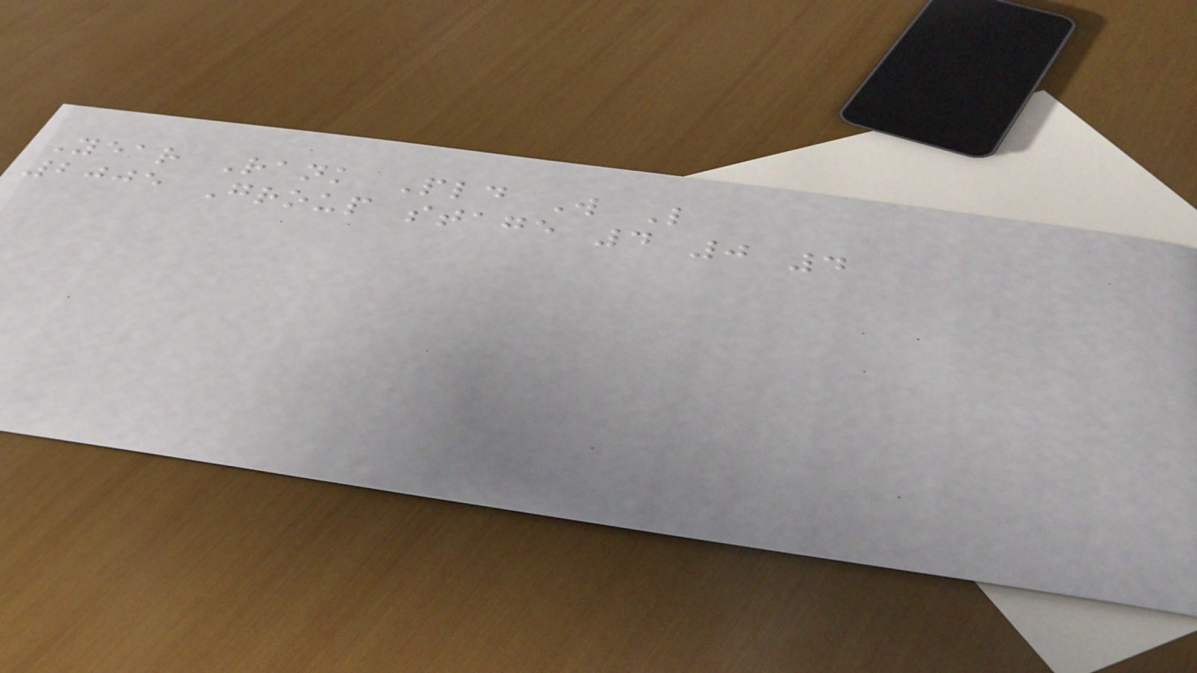Year Rank Pld W L
2005 Group stage 4 0 4
